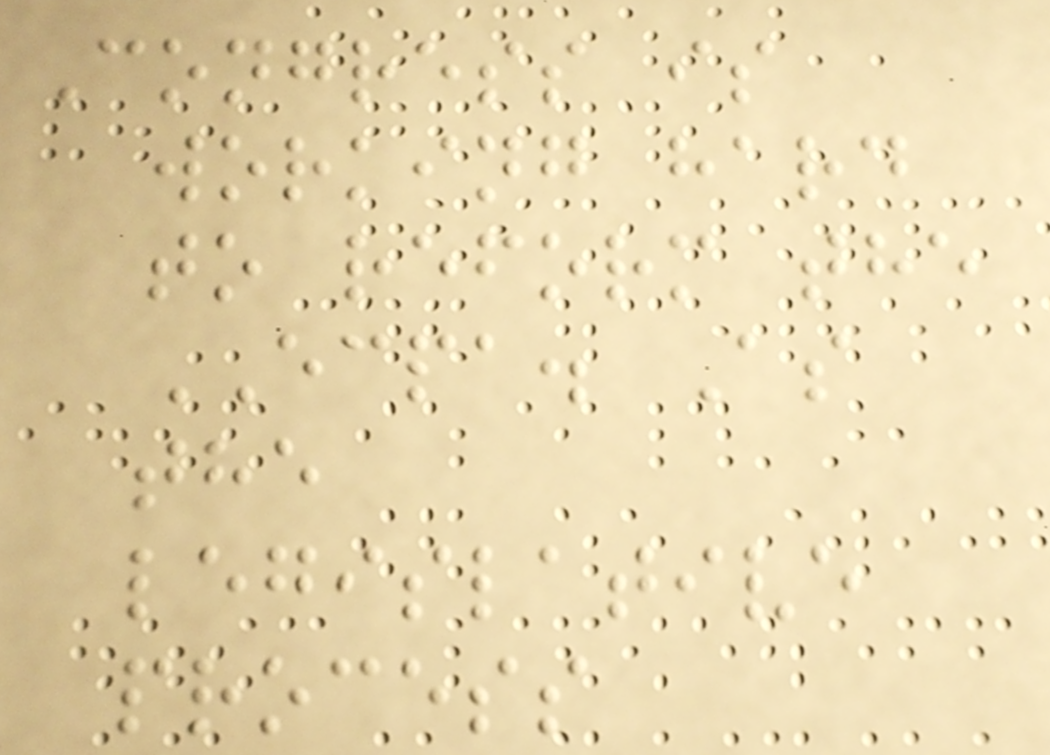Congress is
working hard
to reform the
ECPA. As
the
legislative
process
